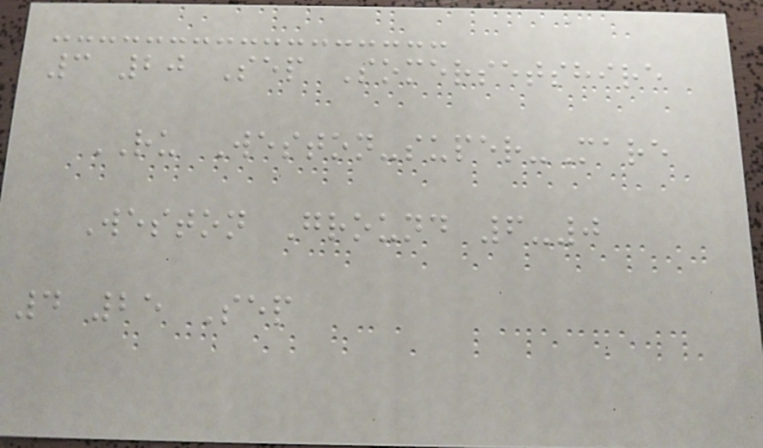3 20 Sep Somersetshire
RU Weston-super-Mare
Weston Ground 6-0
4 25 Sep
